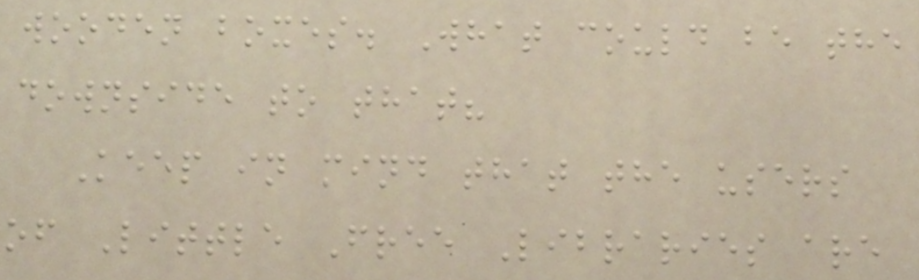wooden boxes. What could be the
downside to that?
Keep in mind that the users
of Little Free Libraries are
